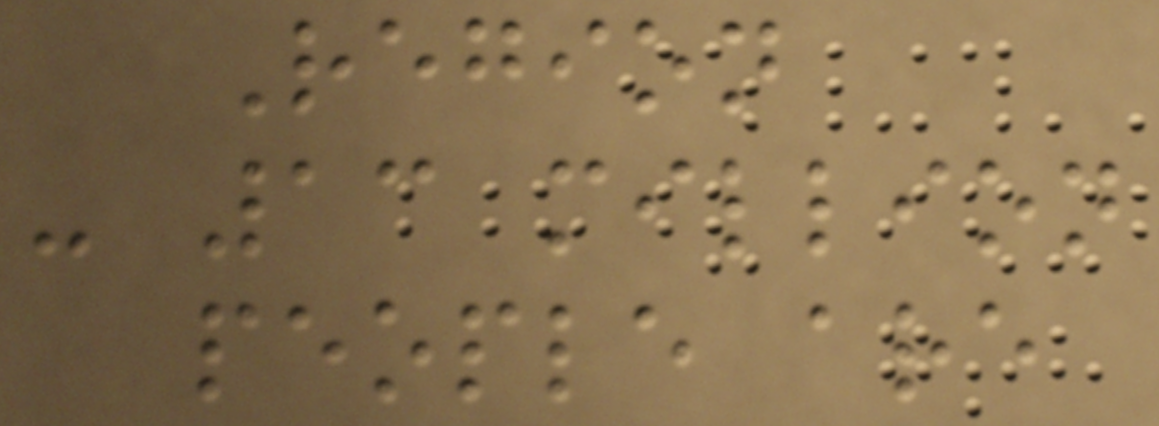Region
- 13 million
people are
